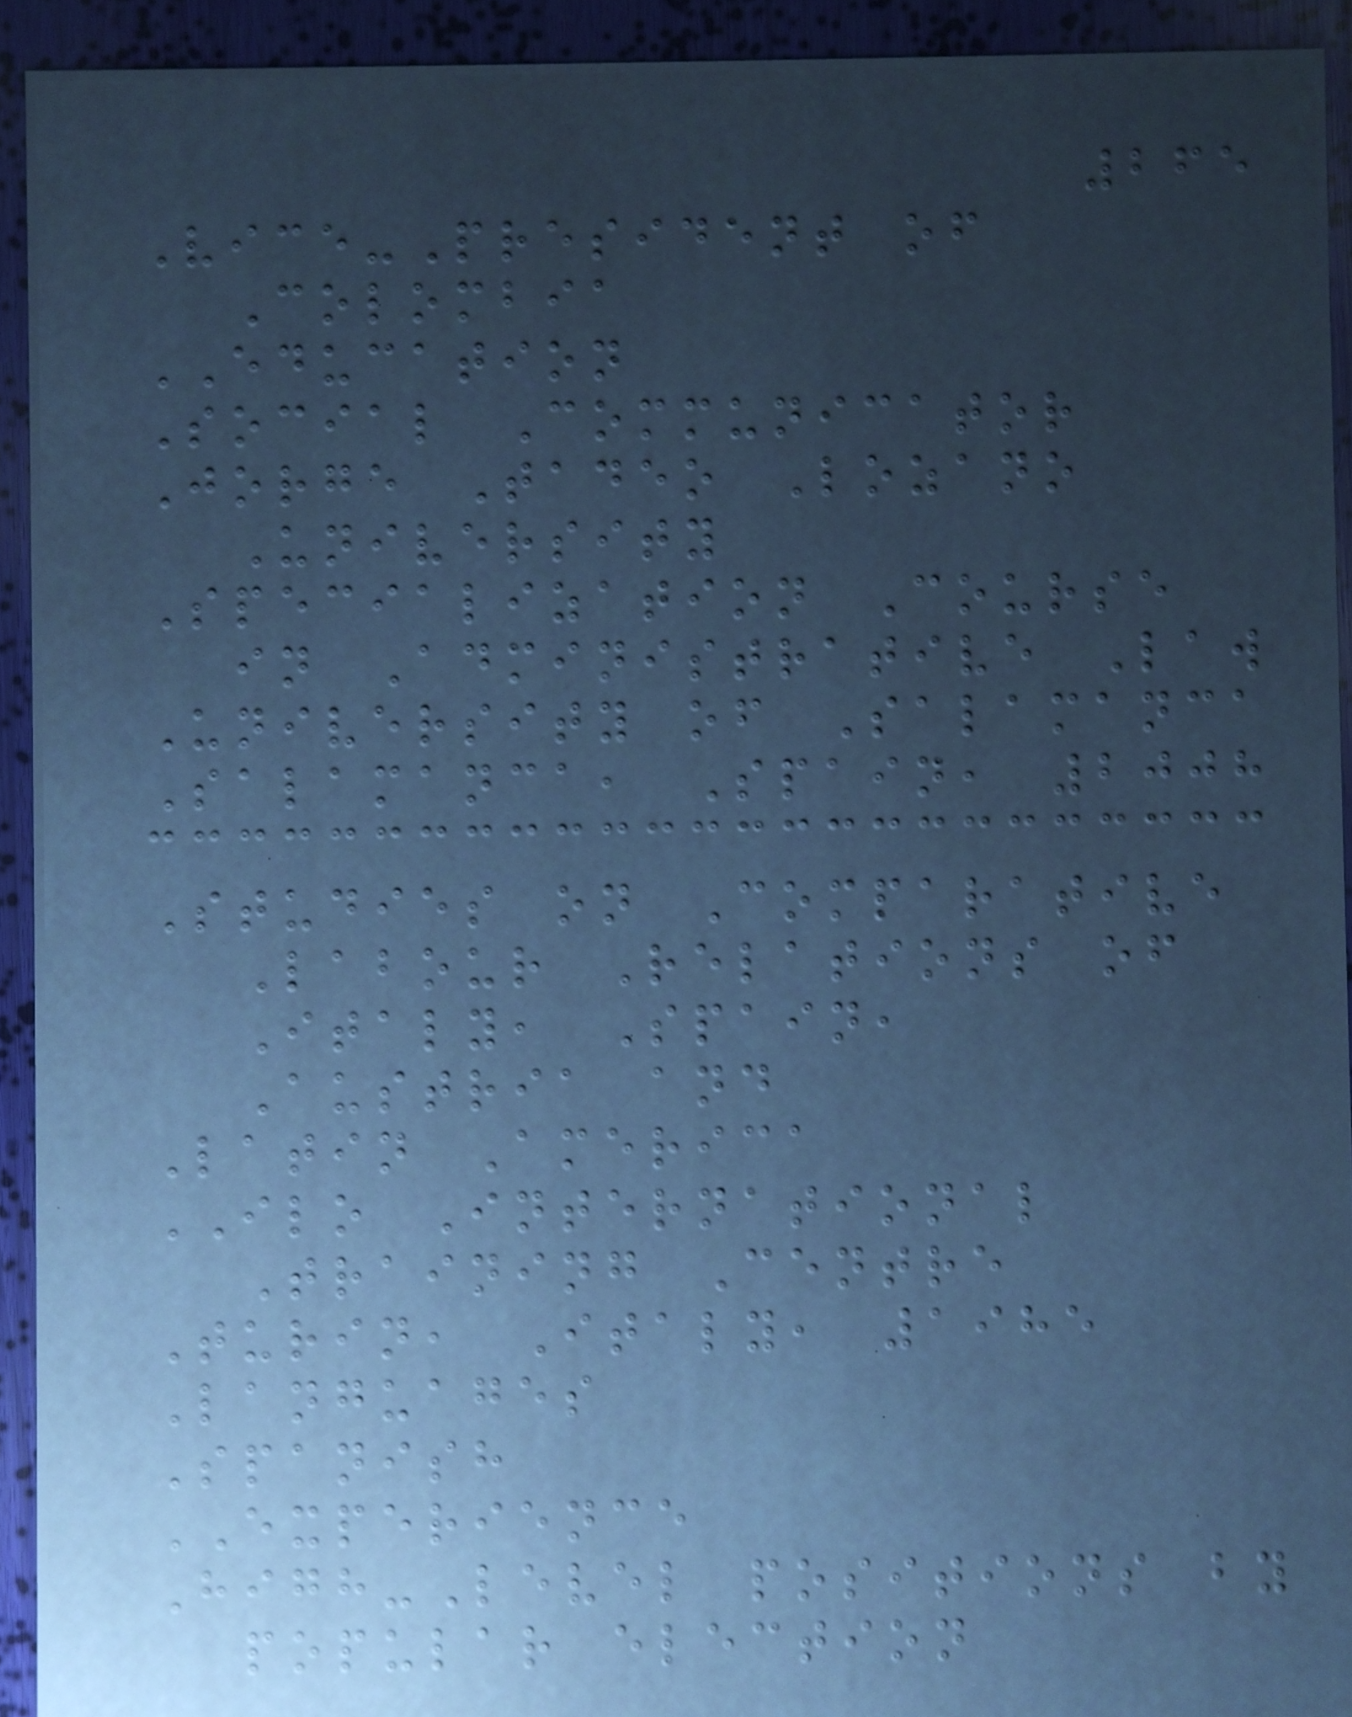265
Vice-President of
Colombia
EDUCATION
Social Communicator
Jorge Tadeo Lozano
University
Specialization Course
in Administrative Law
University of Salamanca
Salamanca, Spain, 2008
Studies on Comparative
Labour Relations of
Italy, Spain,
Austria and
Latin America
ILO International
Training Centre
Turin, Italy, 1985
Languages
Spanish
EXPERIENCE
High-Level positions by
popular election
